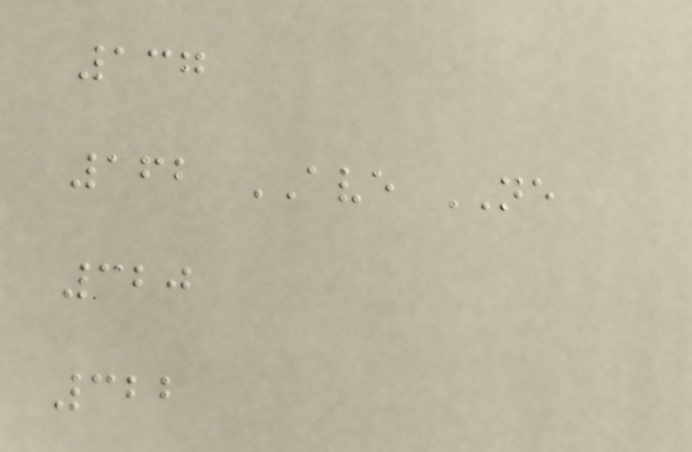137
162 AVE NE
320
322
